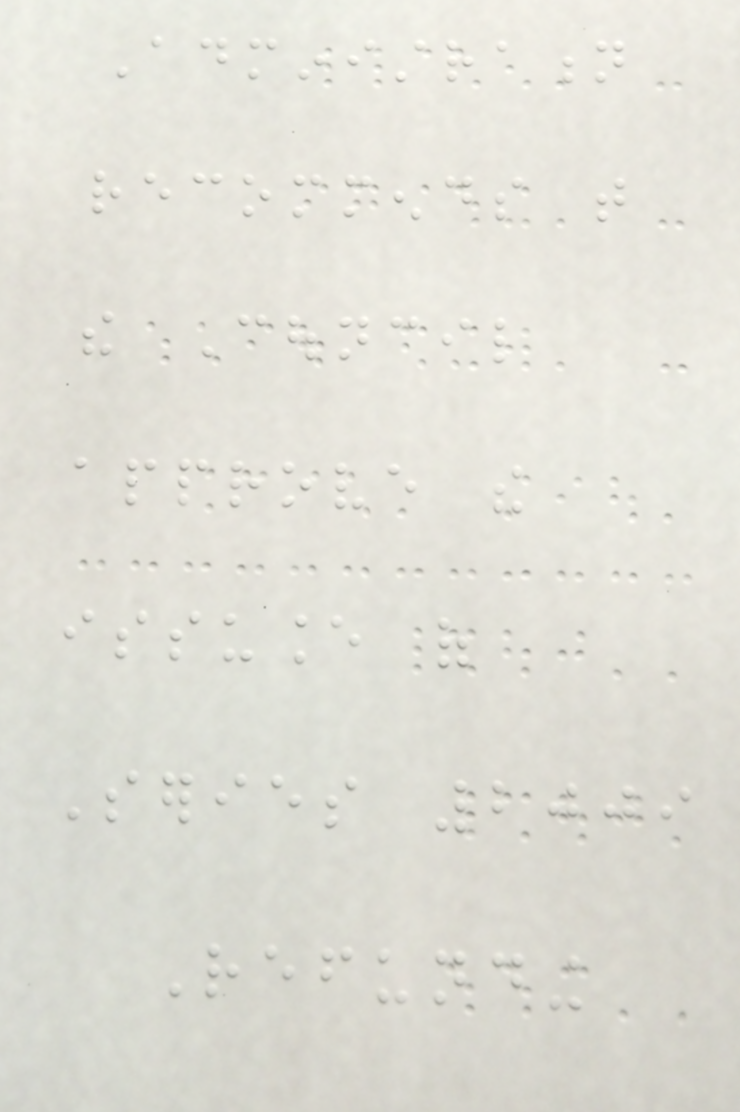Administration
recommends that
the Council
approve the
issuance of
Series 2009
Refunding
